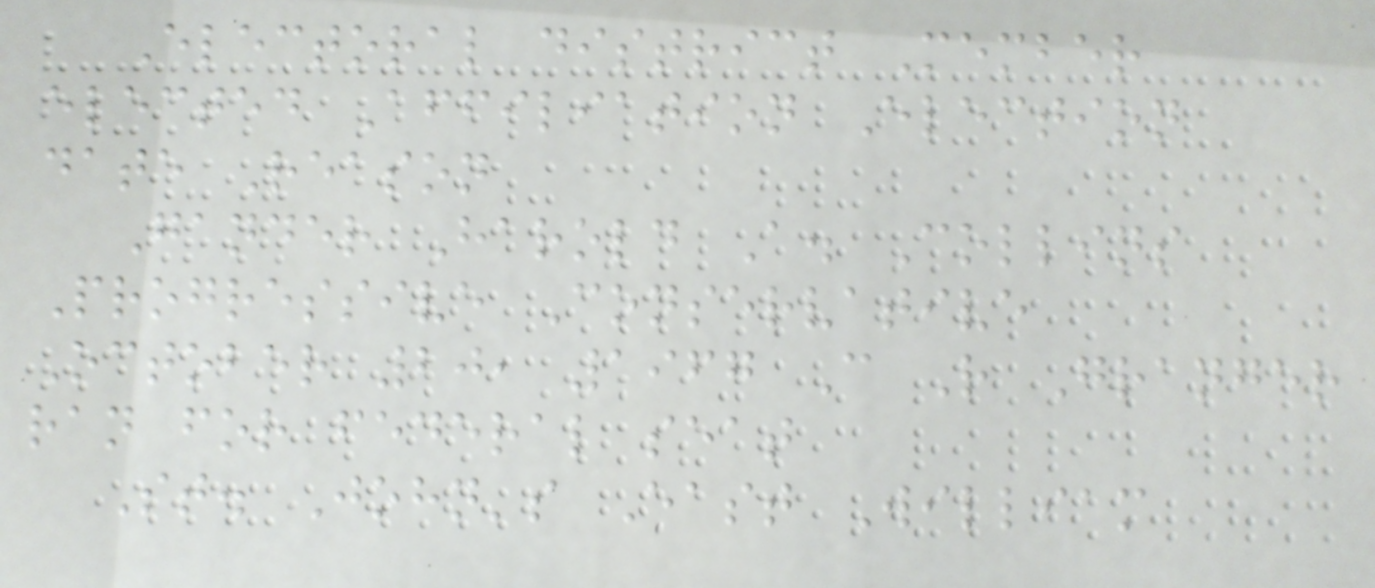Electoral district Member
elected Affiliation Election
date Reason
Gander Harold A. Collins
Progressive Conservative
October 20, 1967 C R Granger
ran for federal seat
St. John's East William
